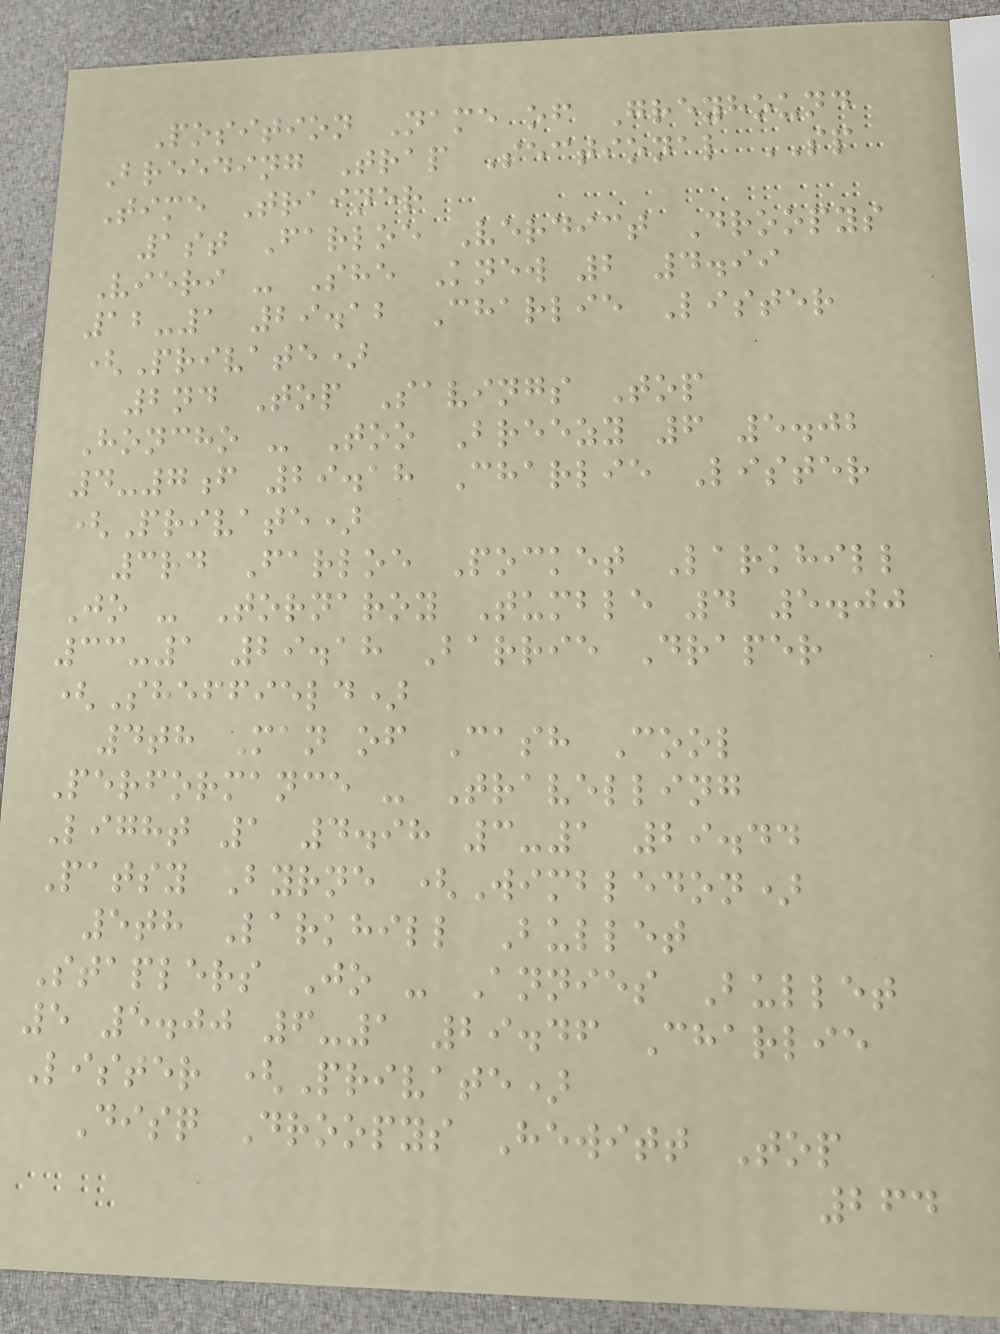Position Name of Greyhound
Breeding Trap Sectional SP
Time Trainer
1st Farloe Verdict Droopys
Vieri - She Knew 2 4.99
12-1 29.12 Charlie Lister
(Private)
2nd Top Savings Top
Honcho - Too Breezy 6 5.02
4-7f 29.18 Charlie Lister
(Private)
3rd Farloe Pocket Larkhill
Jo - Tornaroy Tumble 4 5.00
33-1 29.18 Barrie Draper
(Sheffield)
4th Man of Cash Cool
Performance - Travelling
Light 1 4.98 3-1 29.44
Patsy Byrne (Wimbledon)
5th Larkhill Bullet
Staplers Jo - Annies Bullet
5 5.00 6-1 29.46 Charlie
Lister (Private)
Disq Droopys Hewitt Top
264
